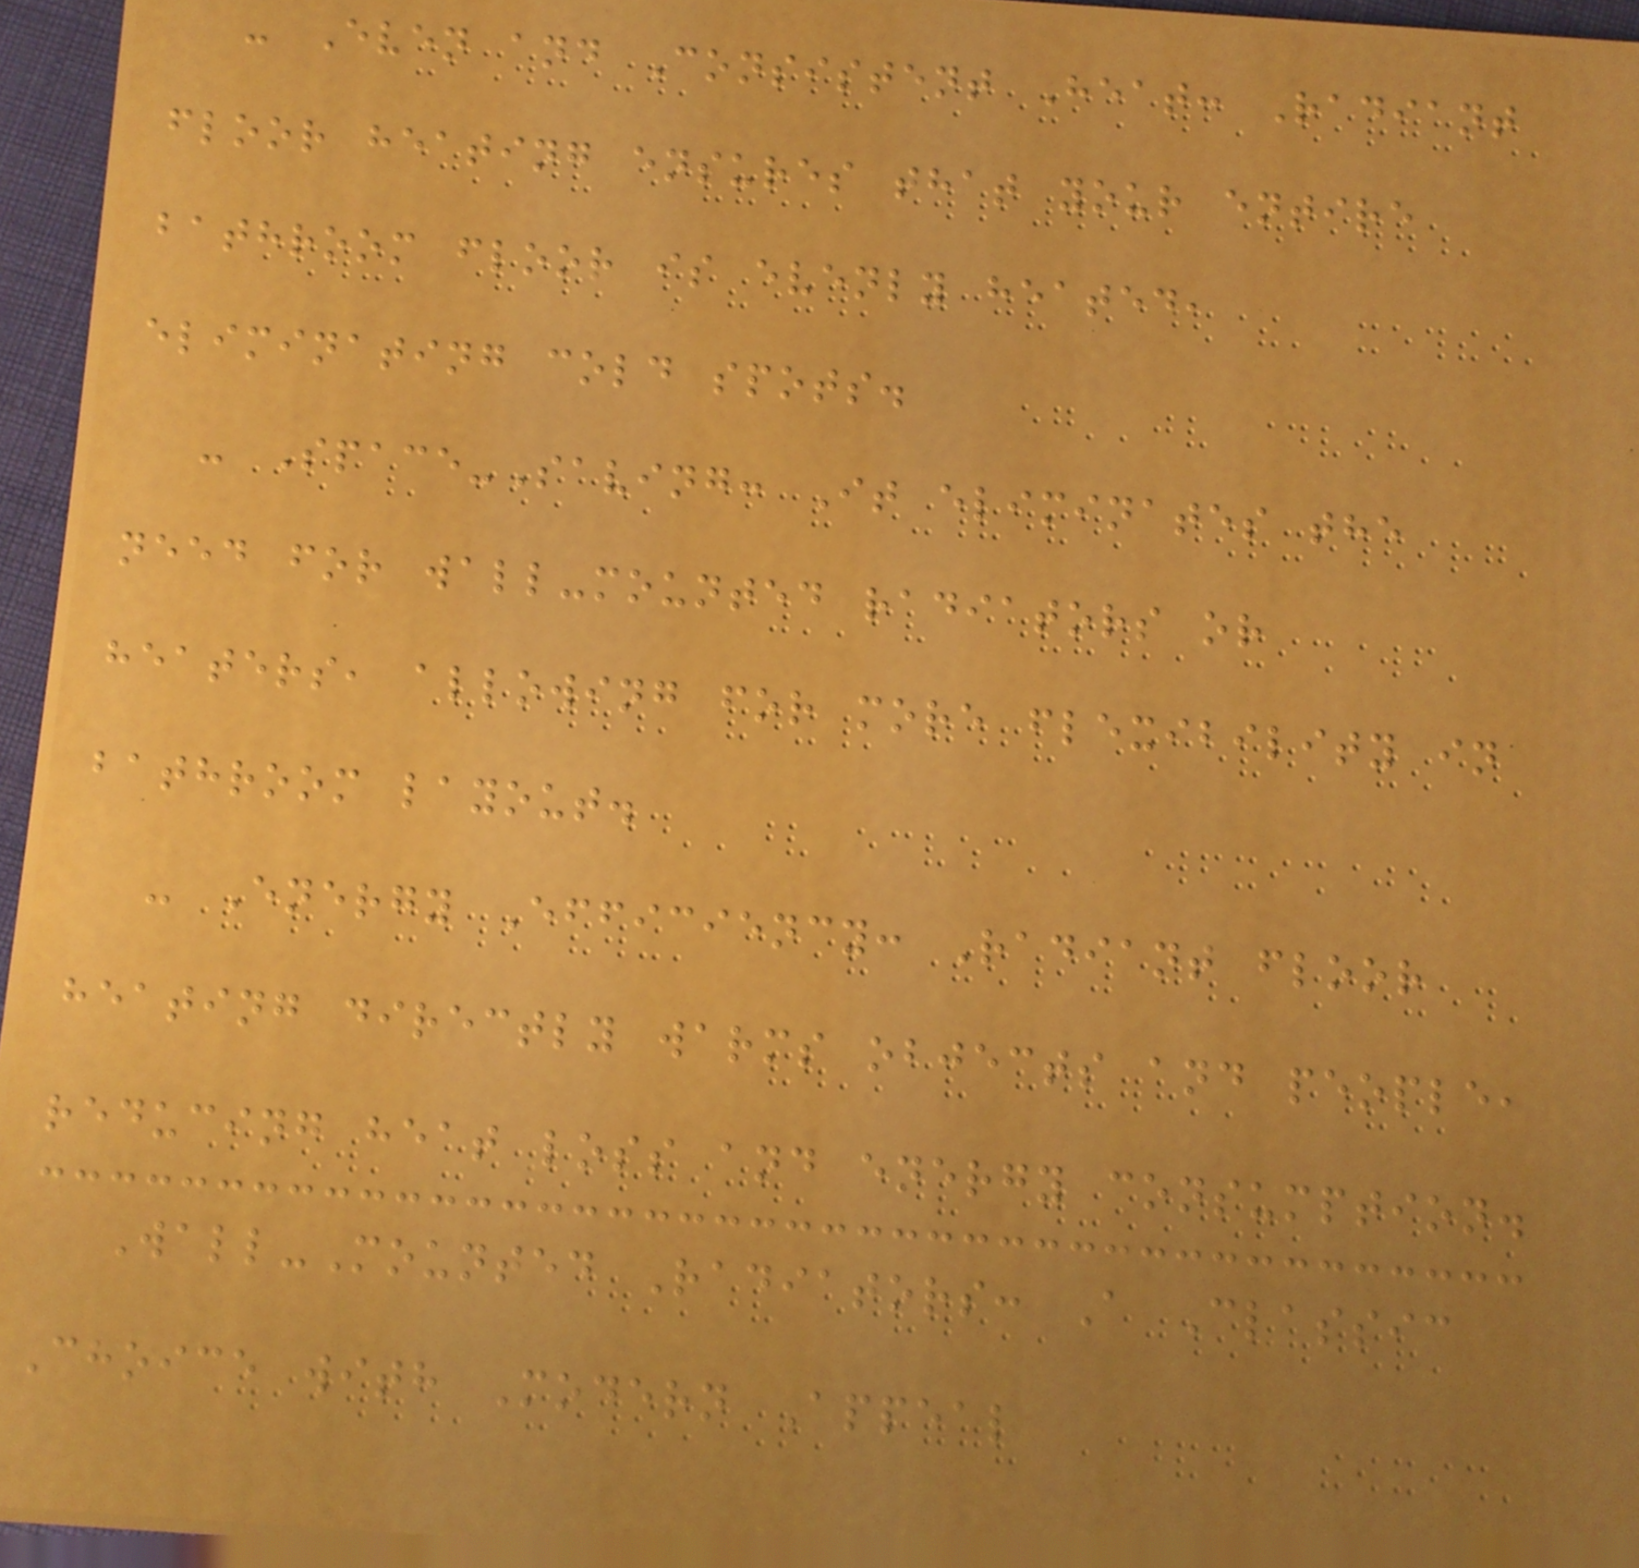- Even and Consistent Heat: Radiant
floor heating ensures that your entire
bathroom floor is evenly heated,
eliminating cold spots.
- Space-Saving: It eliminates the
need for wall-mounted radiators or
heaters, allowing for more flexibility in
bathroom layout.
- Energy Efficiency: Radiant floor
heating directly warms objects and people,
reducing heat loss and energy consumption.
Wall-Mounted Radiators: A Classic
Choice with Modern Appeal
